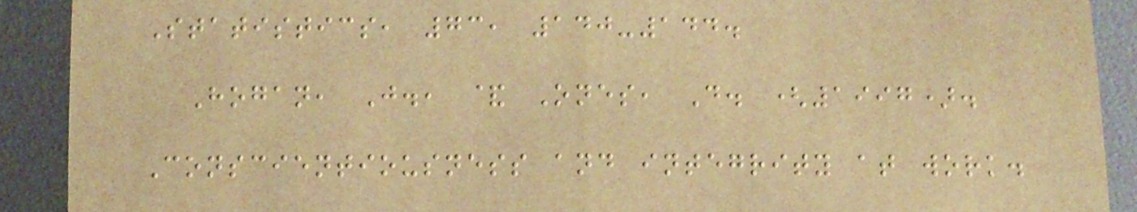Statistics, 73, 140-144.
Hogan, J., & Ones, D. (1997).
Conscientiousness and integrity at work.
